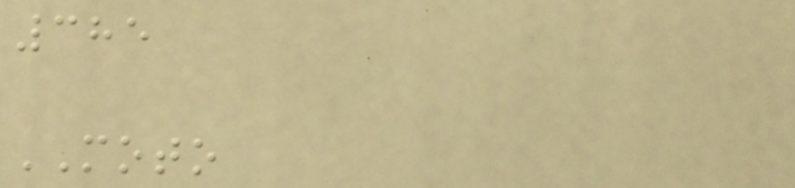385
MOTO
